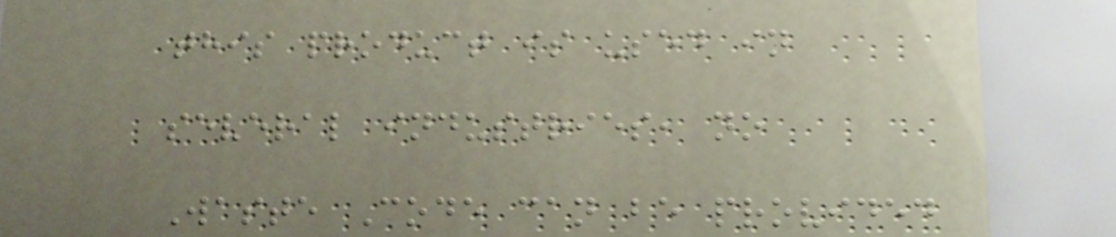this product is used in
several industries, no
Waste Code can be provided
